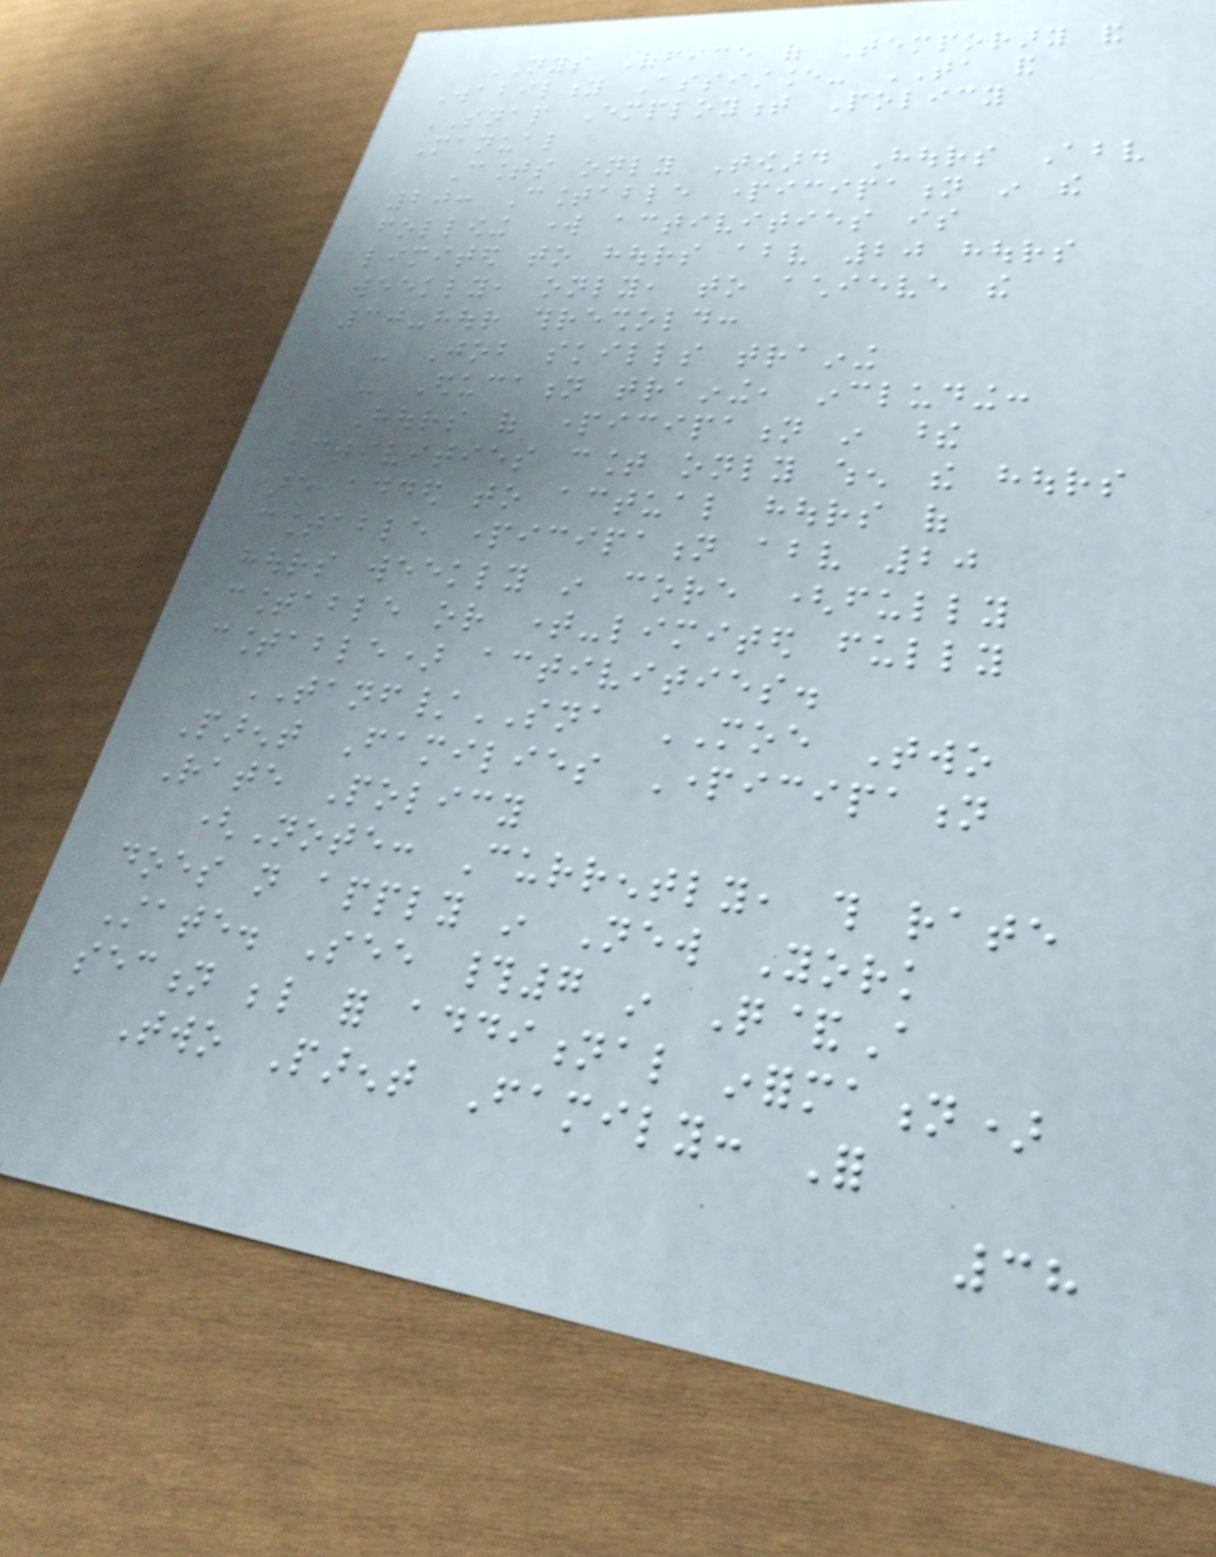NYS Office of Temporary and
Disability Assistance- TA and
SNAP Employment Policy
Manual
Counts only Toward Hours Above
20: Countable participation in the
following work activities is
limited to hours above 20 hours
weekly, only, to achieve the
30-hour threshold:
- Job skills training
- Education training, including:
Hours of participation in these
activities count only when the hours
are added to actual hours of
countable participation above 20
hours weekly in core (fully
countable or time-limited fully
countable) activities.
TANF/SNA MOE Two
Parent Families Participation
Rate Policy
(Note: Currently, this rate
does not apply in New York
State. See #7 in Q&A
section below for additional information)
Two Parent Family: For
38
